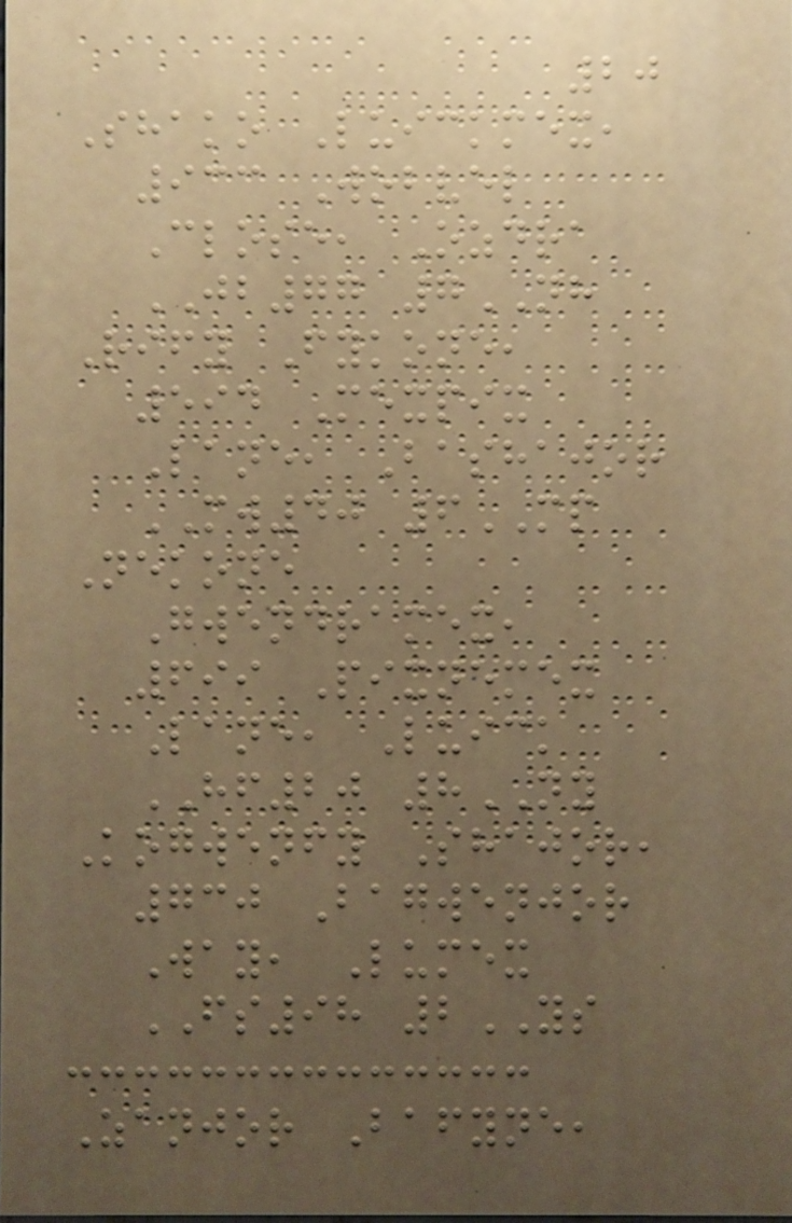20
Shako Luickmex,
933 Wobvel
Close, Ozdra
JB77 7NH
Rify Fykone,
594 Mexpix
Lane, Bashajor
MW40 6MP
Nekone
Gwendramex,
699 Pixnemex
Lane, Luick
HF20 8NY
Kogwenfy Shajor,
730 Bagwenjor
Way, Lumex
FS98 2YS
Zanjor Bafyne,
